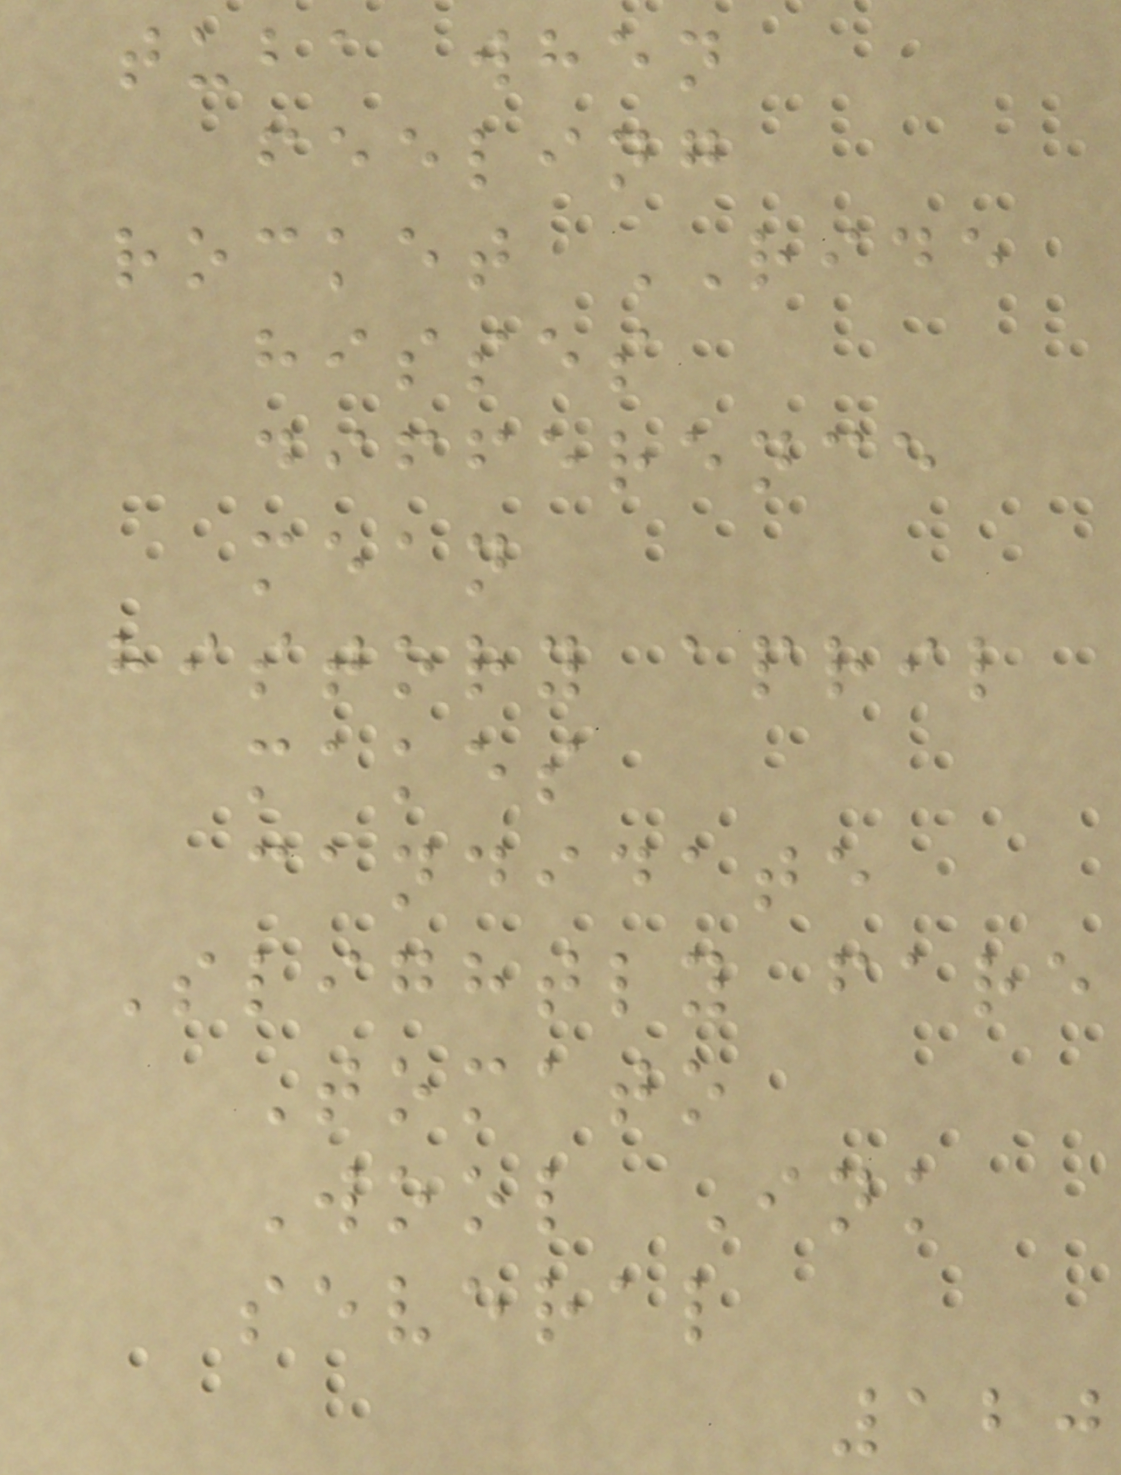tuba when
feeling
rocket RIDE
hisses
difference
mean
history april
makes
candidate
Slightly fare
Tomato
Wool Ink
several
120
